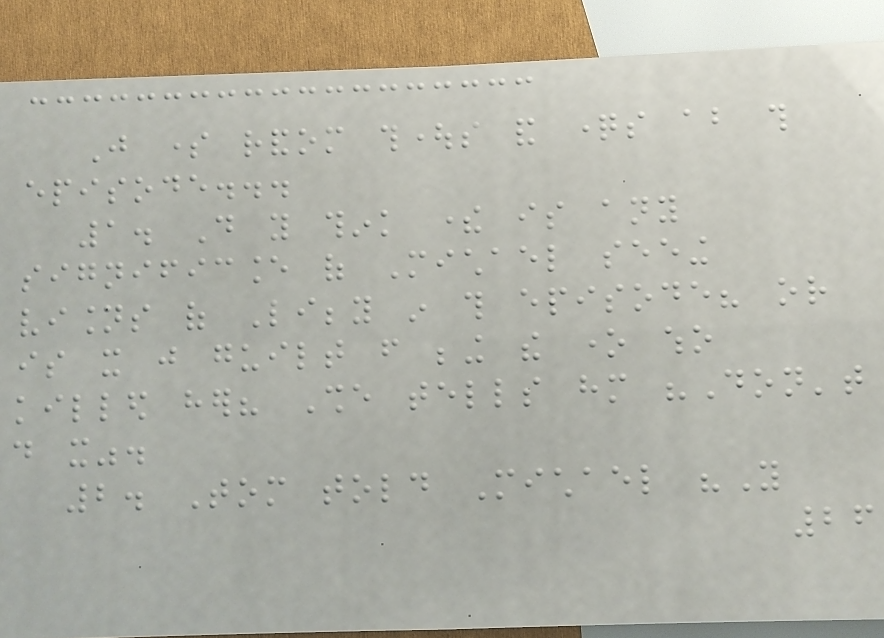Just some random thoughts and questions about this
episode...
1. Do you think there is any
significance of Michael seeing
visions of Libby in this episode? or
is it just guilt from being the one who
killed her? She tells him "Don't
do it".
2. Tom told Michael "You
26
